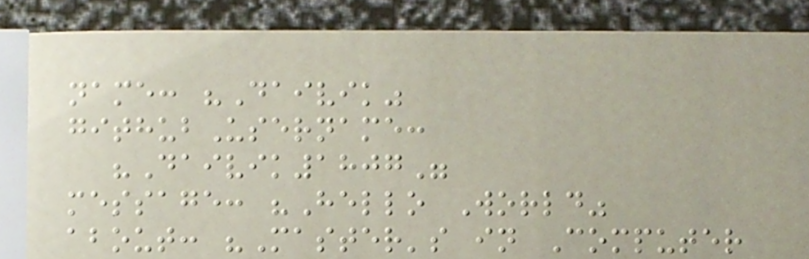name: "Daivik"
githubUsername:
"Daivik1807"
message: "Hello World"
about: "Master's in Computer
